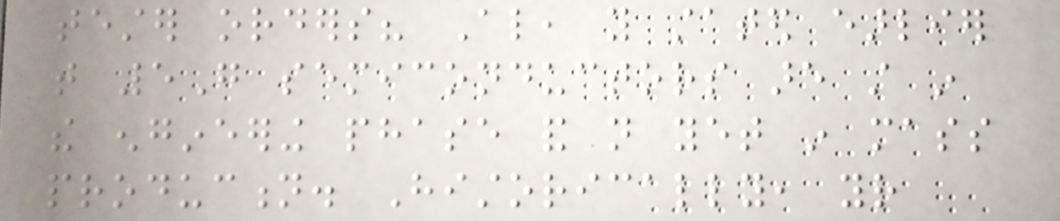tester orders? Also, you stated earlier
that 5G semiconductors are still in
the engineering phase and not yet in mass
production. Historically, your
